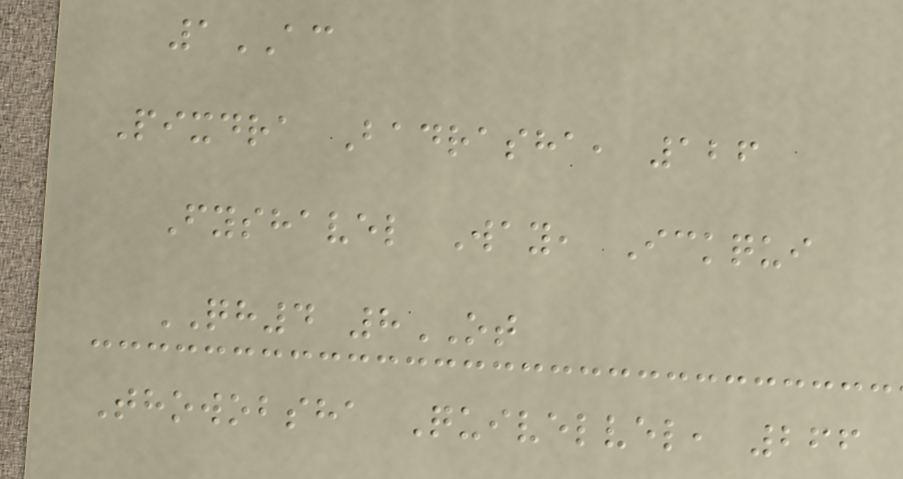1AC
Pixdra Badrasha, 126
Fyshavel Way, Ickqui
QH4 8OT
Thowobsha Quivelvel, 266
